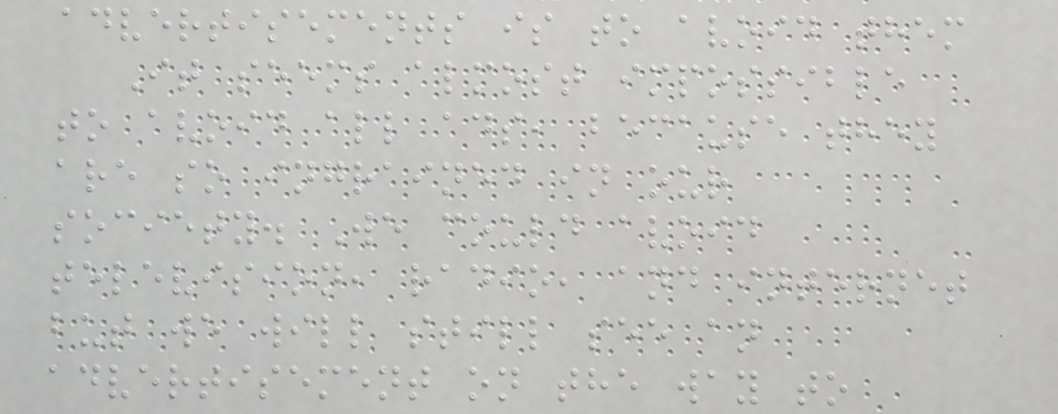advertisements is to avoid them
It seems almost impossible
to avoid all ads, because they
are so ingrained in our
society. We could avoid
television, radio, and internet
but we will still see an
advertisement on the way to
